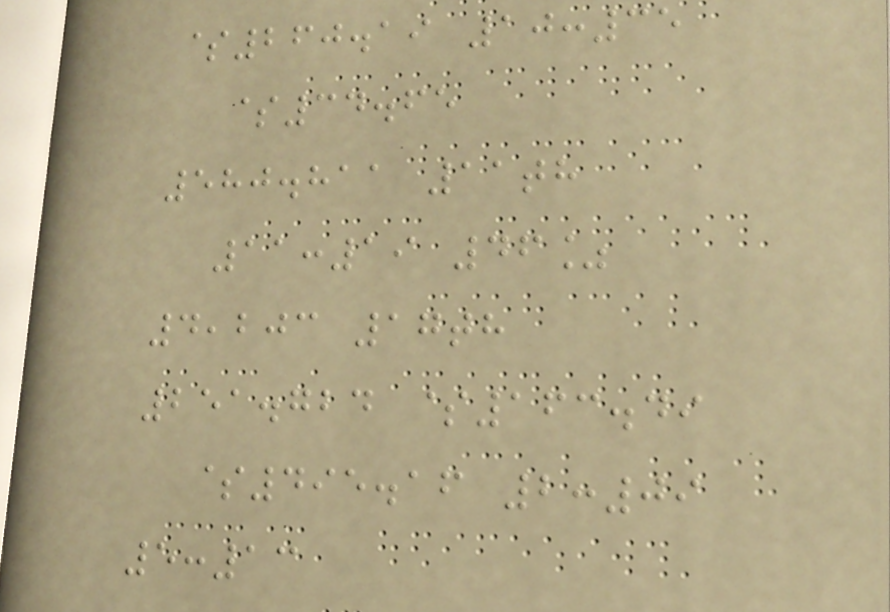$260.19 10:35
$34.65
580.811 11th
11:19 46%
4,203 17th
251.724 $163.49
$495.16 2:09
5:13
